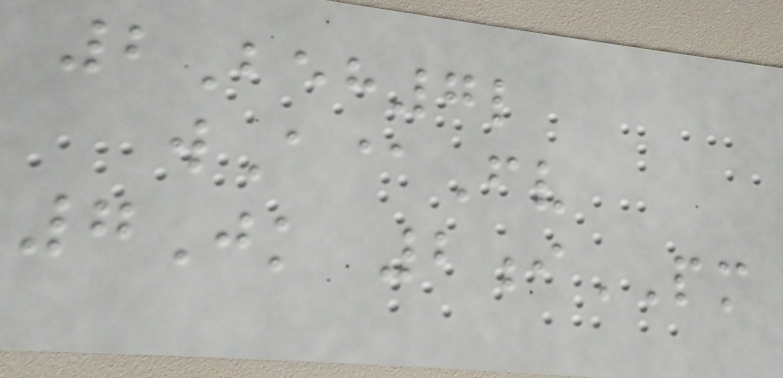2Beh7l
wA@Fv
7Jk 2iPM
